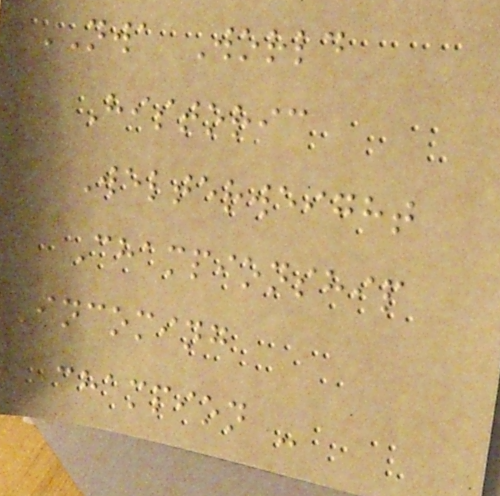NWA World
Historic
Welterweight
Championship
Incoming
champion -
